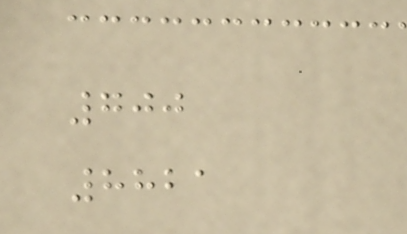700
8821
